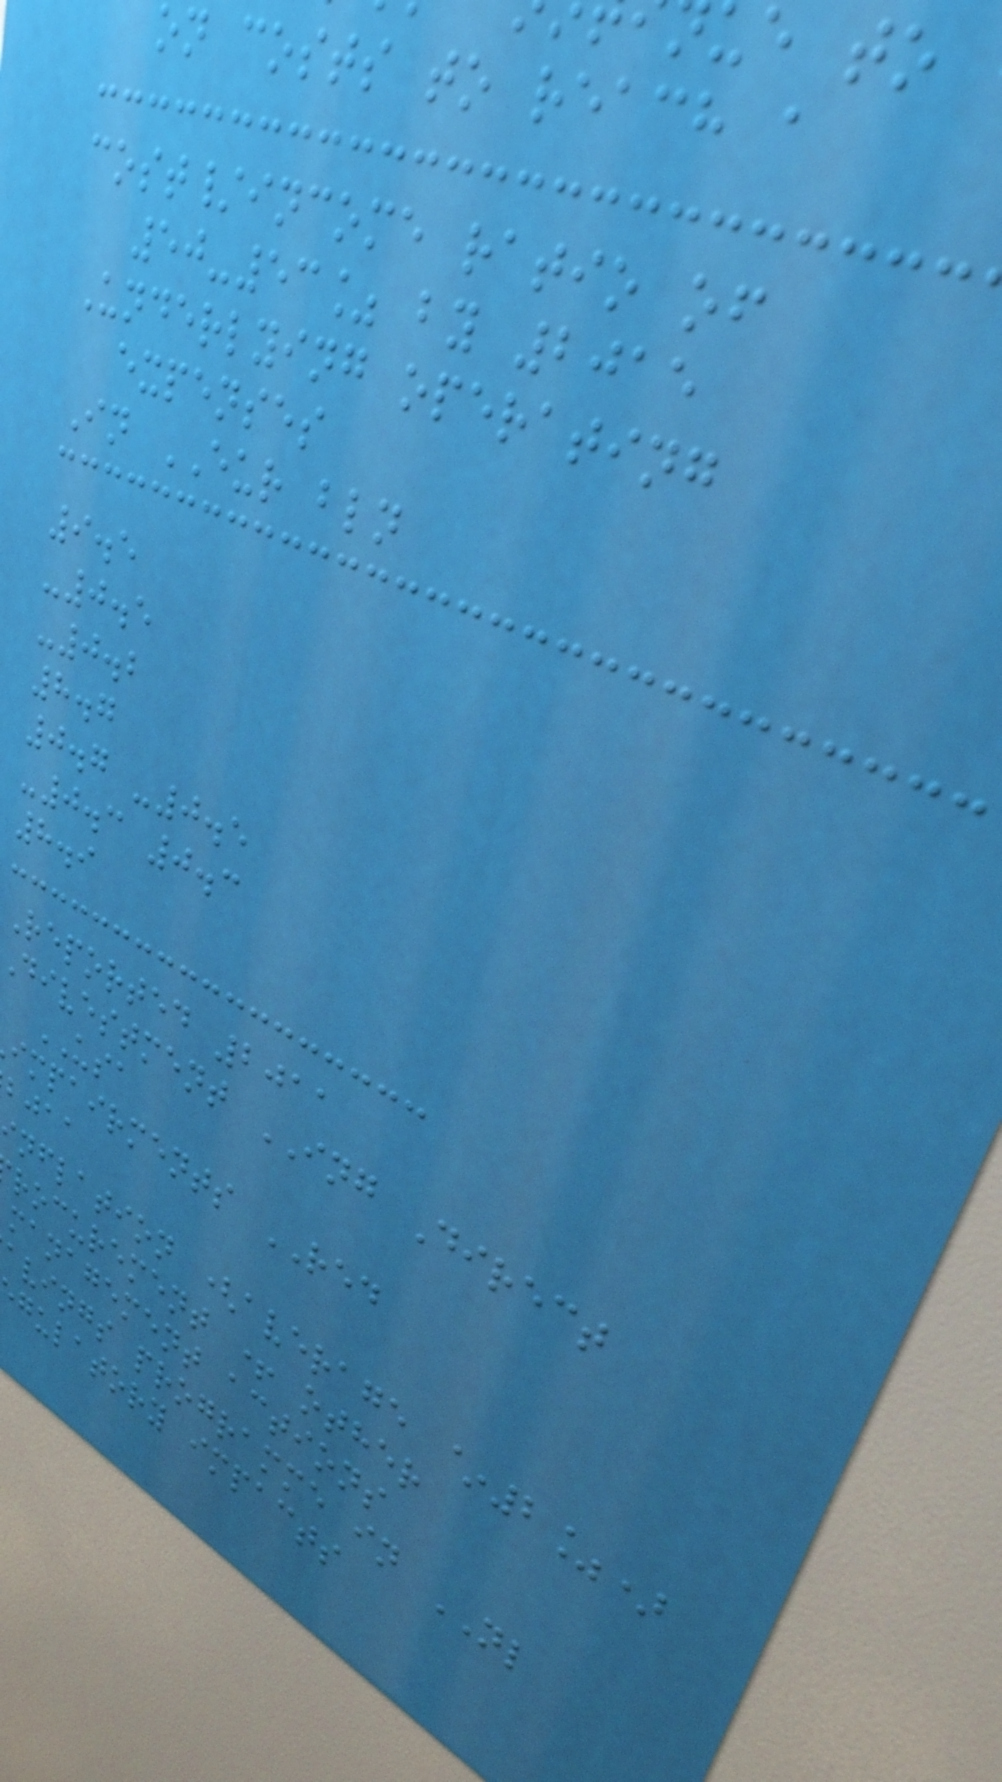on costs to reach a
cost/income ratio of
50-53% by 2015
Underlying operating
expenses
In EUR bln
9.5
-0.5
-0.2
8.7
0.7 -0.5
-0.3 0.3
8.9
Reported 2011
divestment ING Direct
USA
impairments RED
bjaa
nflation (average ~2%)
rocurement + other
management actions
avings programme in NL
gulatory impacts
